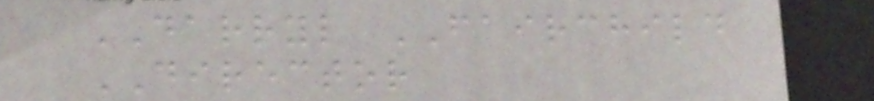DARRYL FAIRCHILD
DIRECTOR
